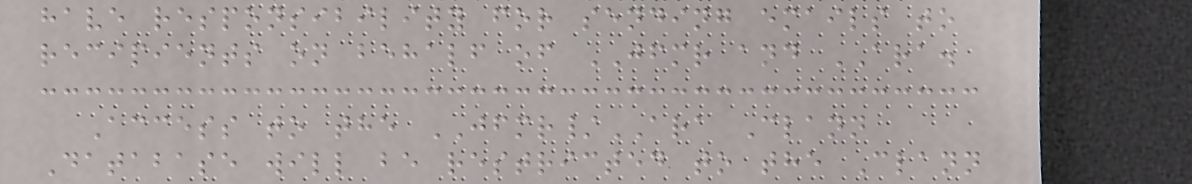have responsibility for sending emails to
recipients on behalf of JFMR and ARA.
Access to the JFMR/ARA Clann
Database will be restricted to the Clann
